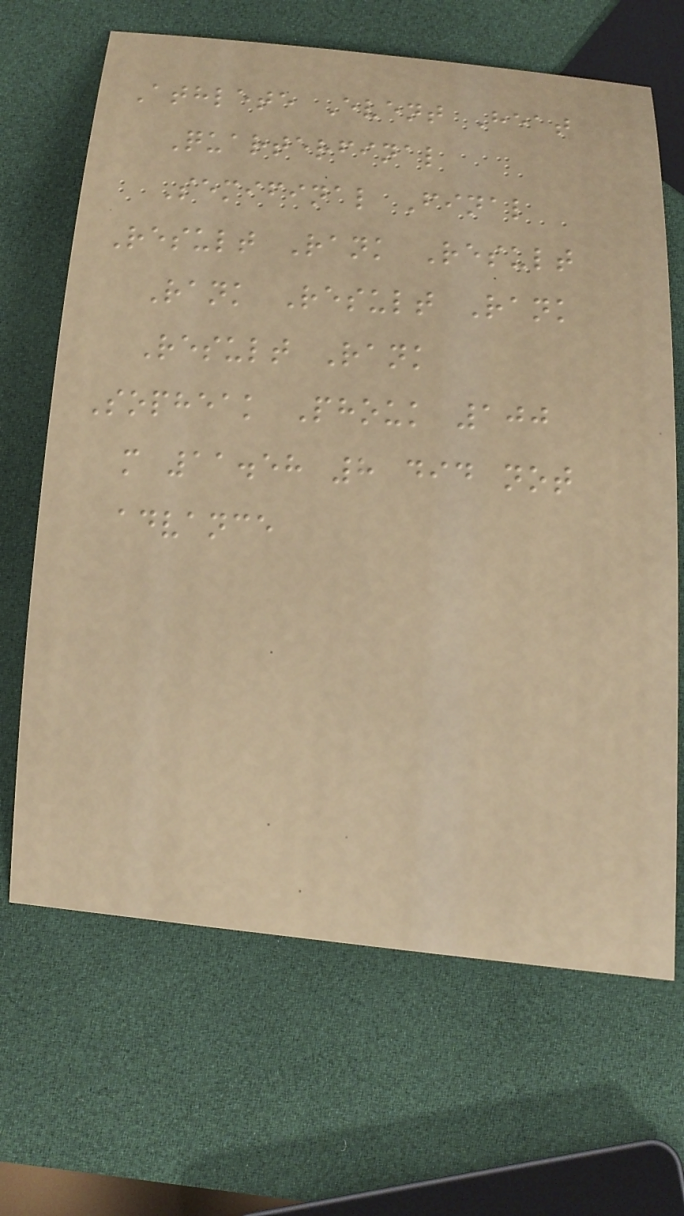Athlete Event Heat
Quarterfinal
Semifinal Final
Result Rank Result
Rank Result Rank
Result Rank
Sopheak Phouk 100
m 11.58 8 did not
advance
